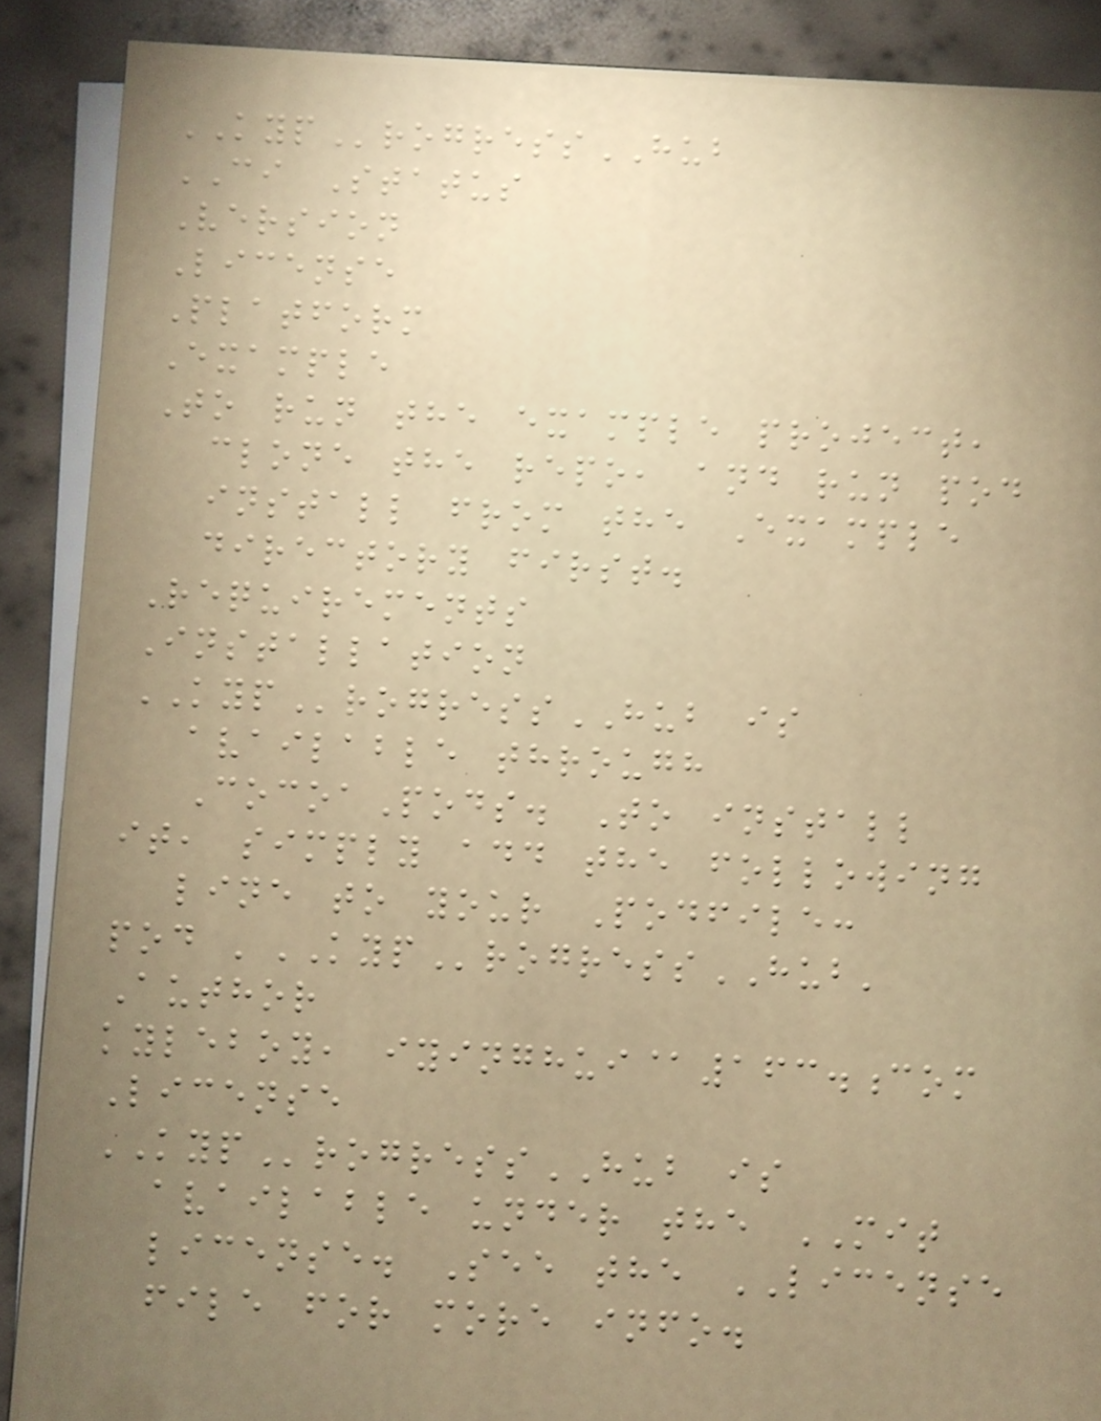KYProgressHUB
CI Status
Version
License
Platform
Example
To run the example project,
clone the repo, and run pod
install from the Example
directory first.
Requirements
Installation
KYProgressHUB is
available through
CocoaPods. To install
it, simply add the following
line to your Podfile:
pod 'KYProgressHUB'
Author
kyleboy, iyinghui@163.com
License
KYProgressHUB is
available under the MIT
license. See the LICENSE
file for more info.
